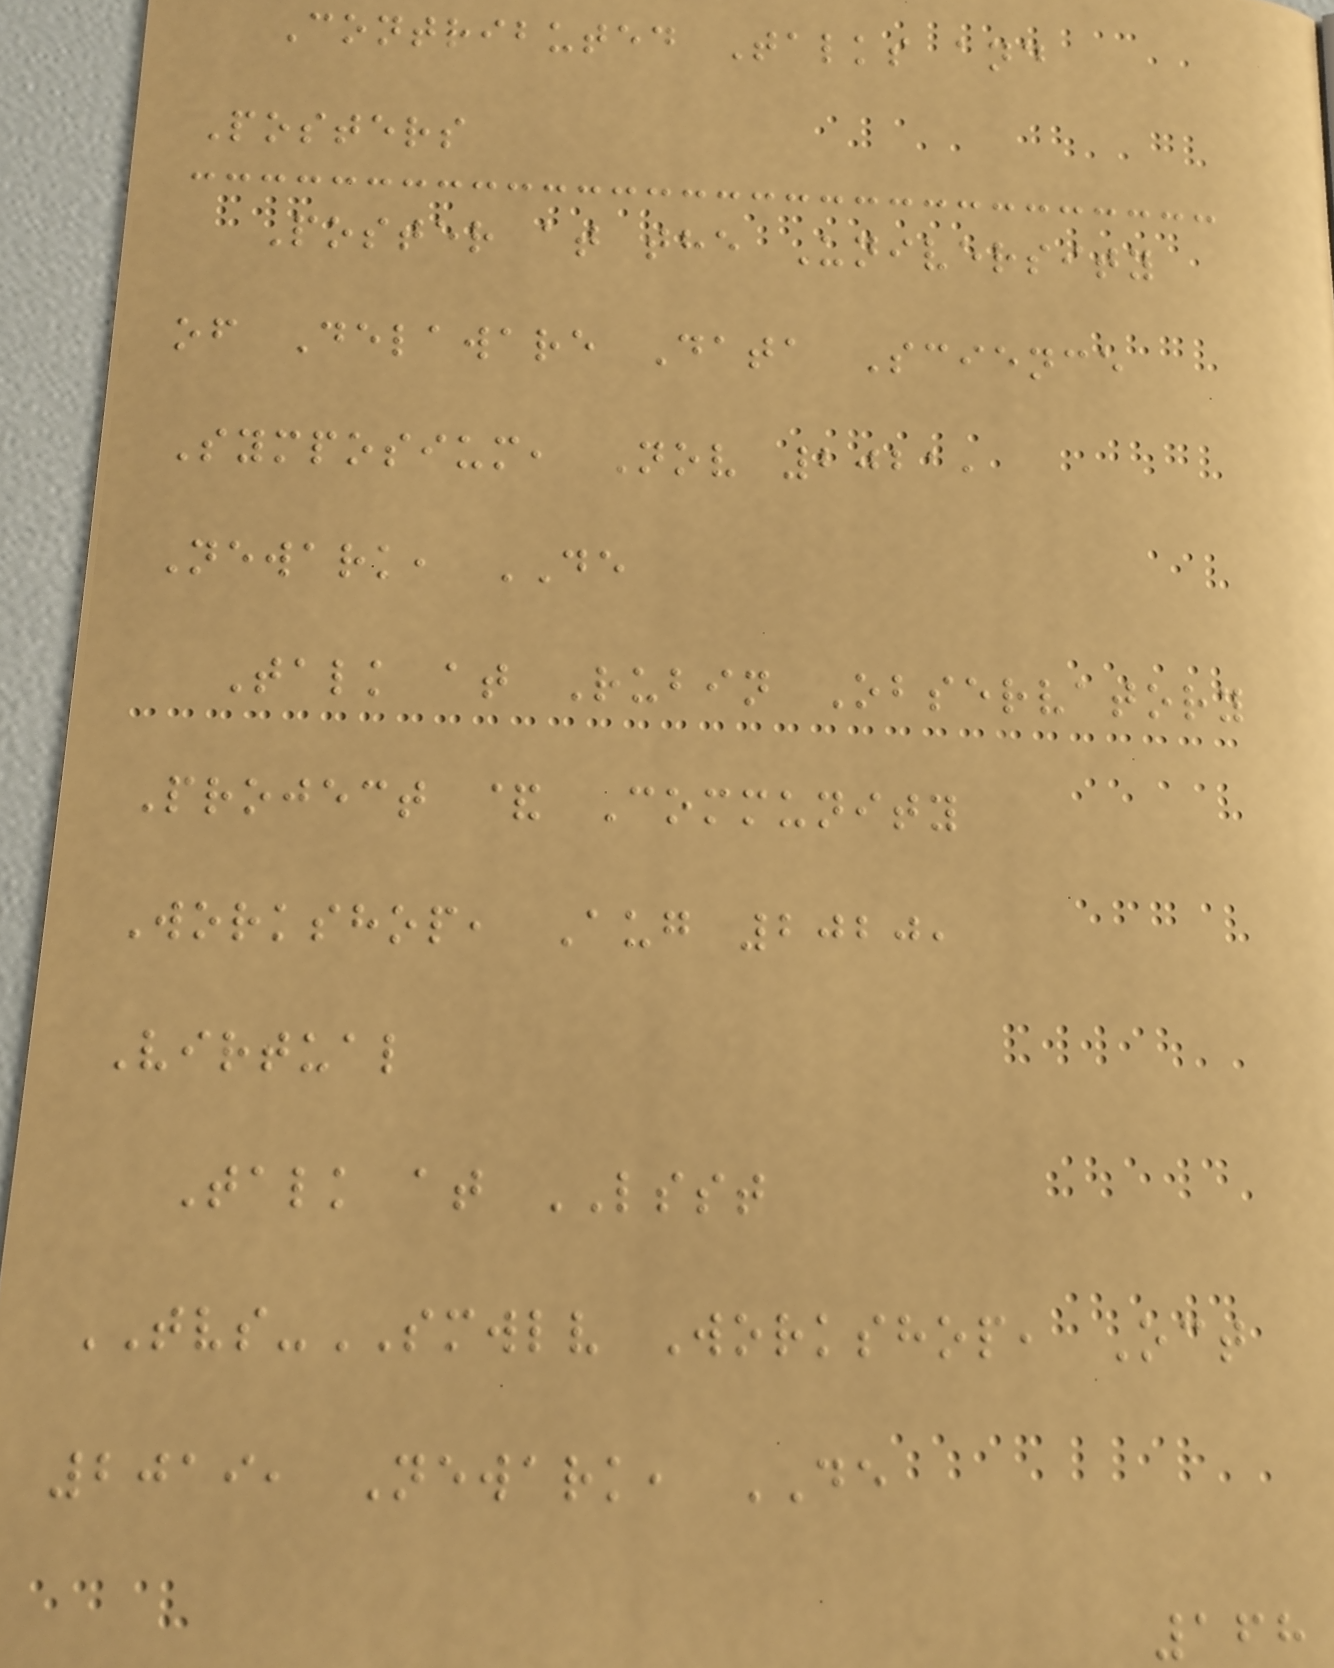Contributed Talks and
Posters
Poster at the University
of Delaware Data Science
Symposium, Nov 2021,
Newark, DE
Talk at Rubin Observatory
Project & Community
Workshop, Aug 2020,
Virtual
Talk at LSST
TVS-SMWLV Workshop, Oct
2019, Newark, DE
168
